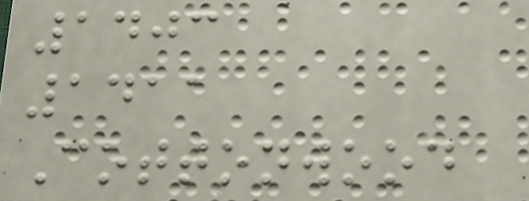1403
1411
Cottonwood
